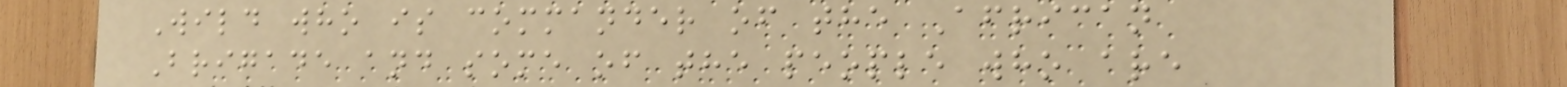Wild who is commander of the African
Brigade and some of the people who are
